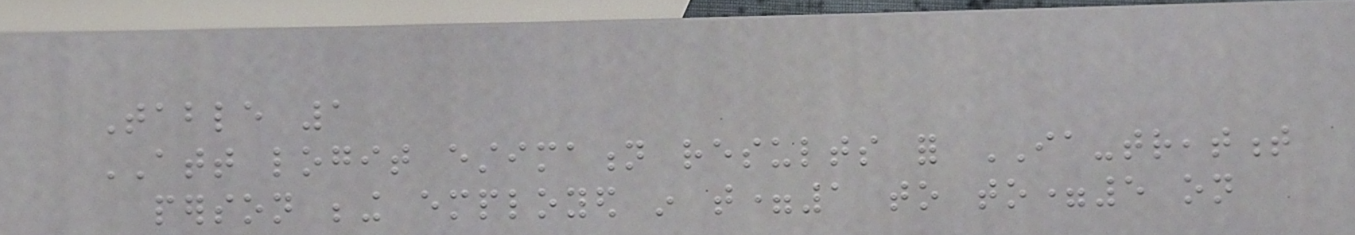Table 1
ATT logit estimation results for IA-treatment
person being employed in t=1 to to=5 on
